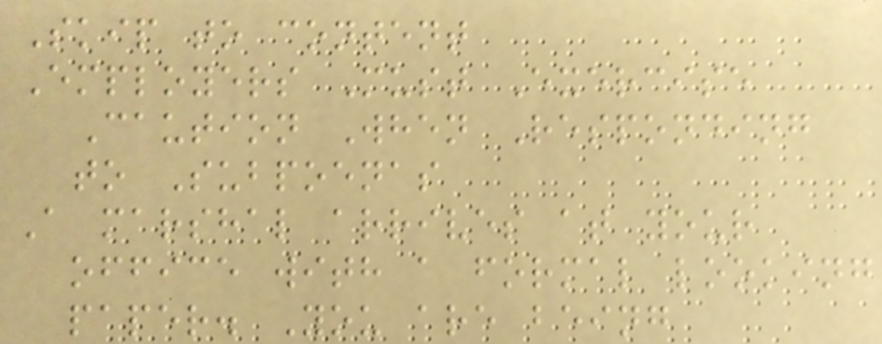Skip to content
Employers Must Exercise
Caution When Responding
to Subpoenas
A marshal arrives at your
office with a formal looking
paper. You are being
